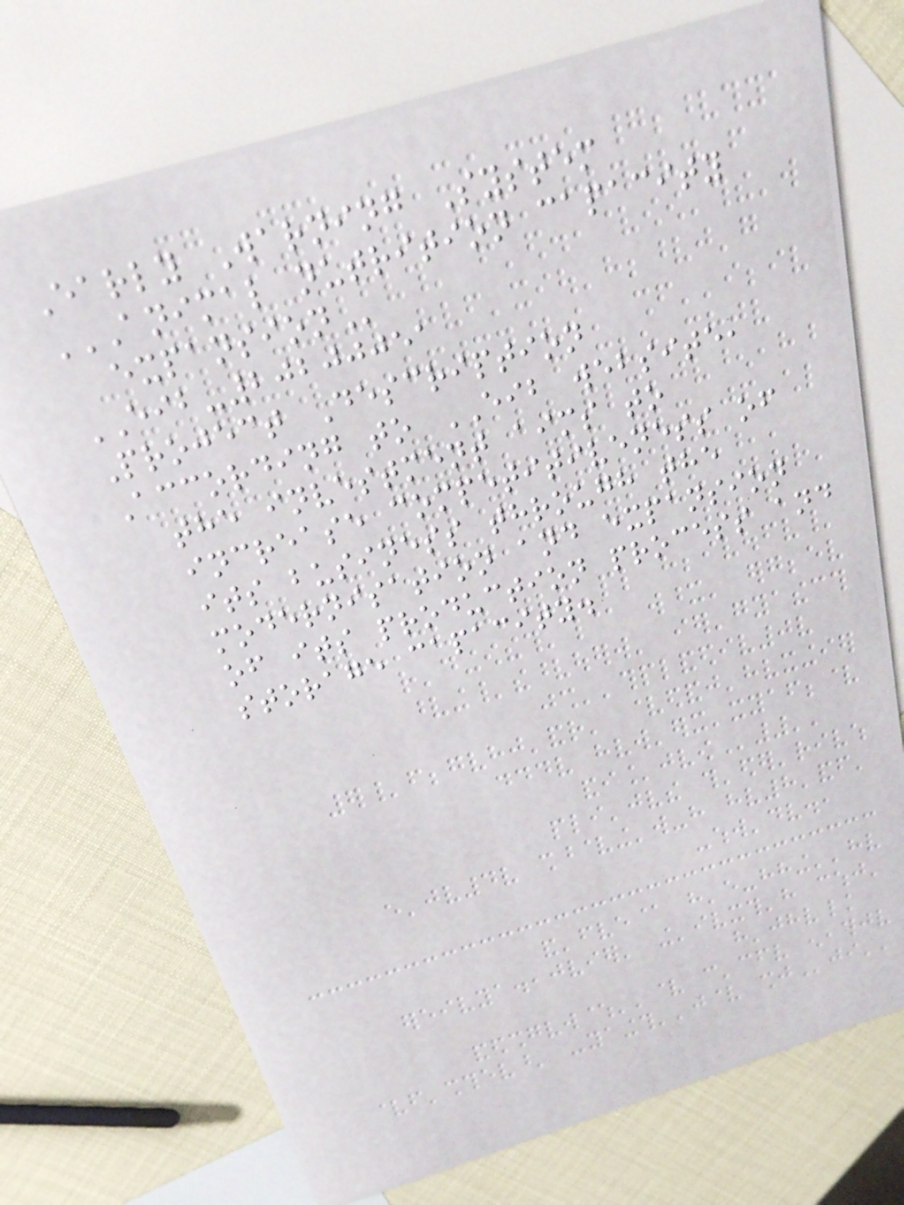Early Warning System
ANIMAL NUTRITION CAPACITY
EXPANSION
EIB-20200051
Project Description
According to EIB website,
the investment aims to
increase competitiveness of
its business through the
modernisation and expansion
of its production process and
storage capacity.
